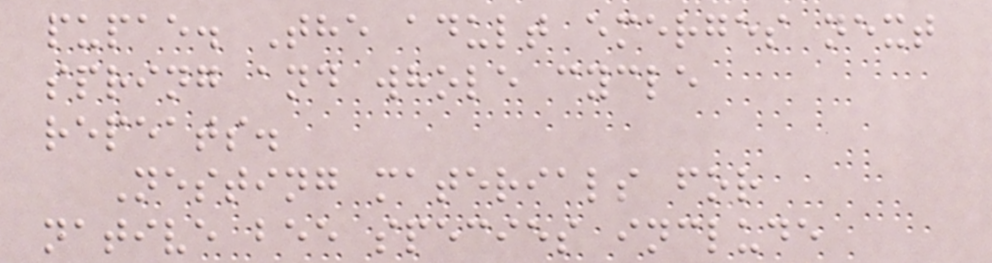pupae. The adult emerges next
spring and whole cycle
repeats.
Nesting materials for
native bee species include
